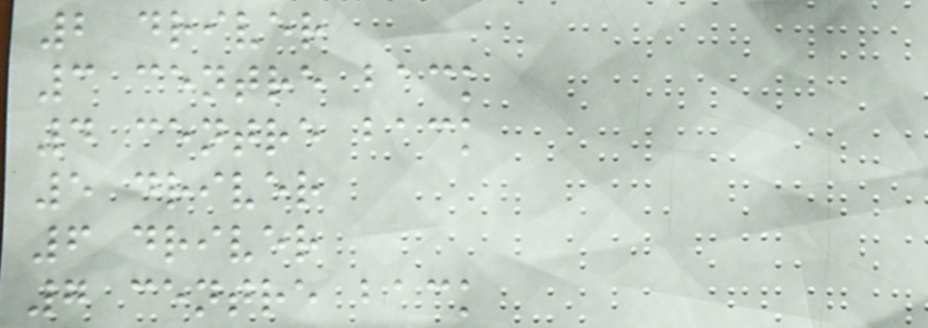2 driver
3 centre back
4 centre back
5 driver
6 driver
7 centre back
